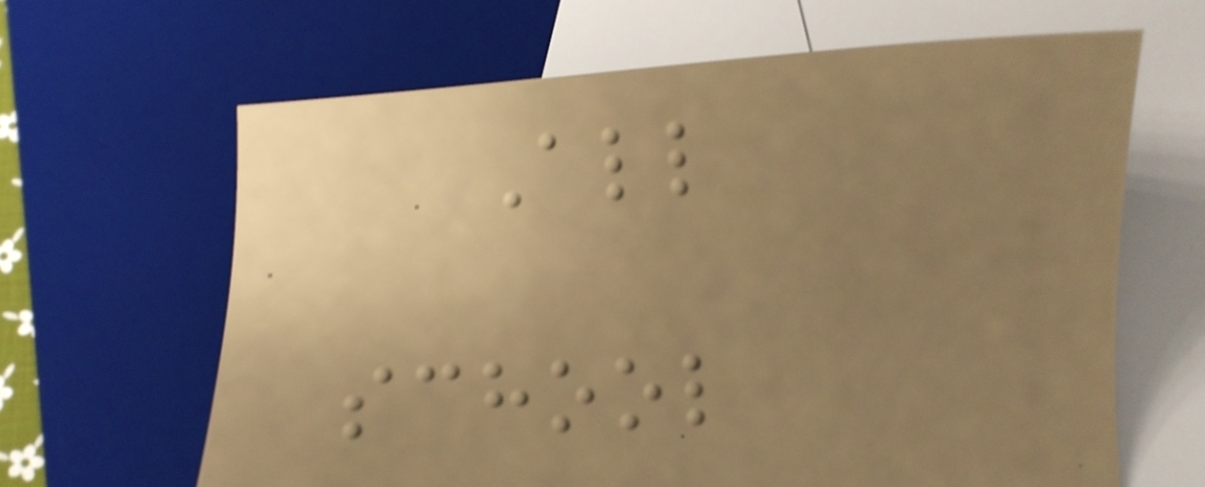All
school
